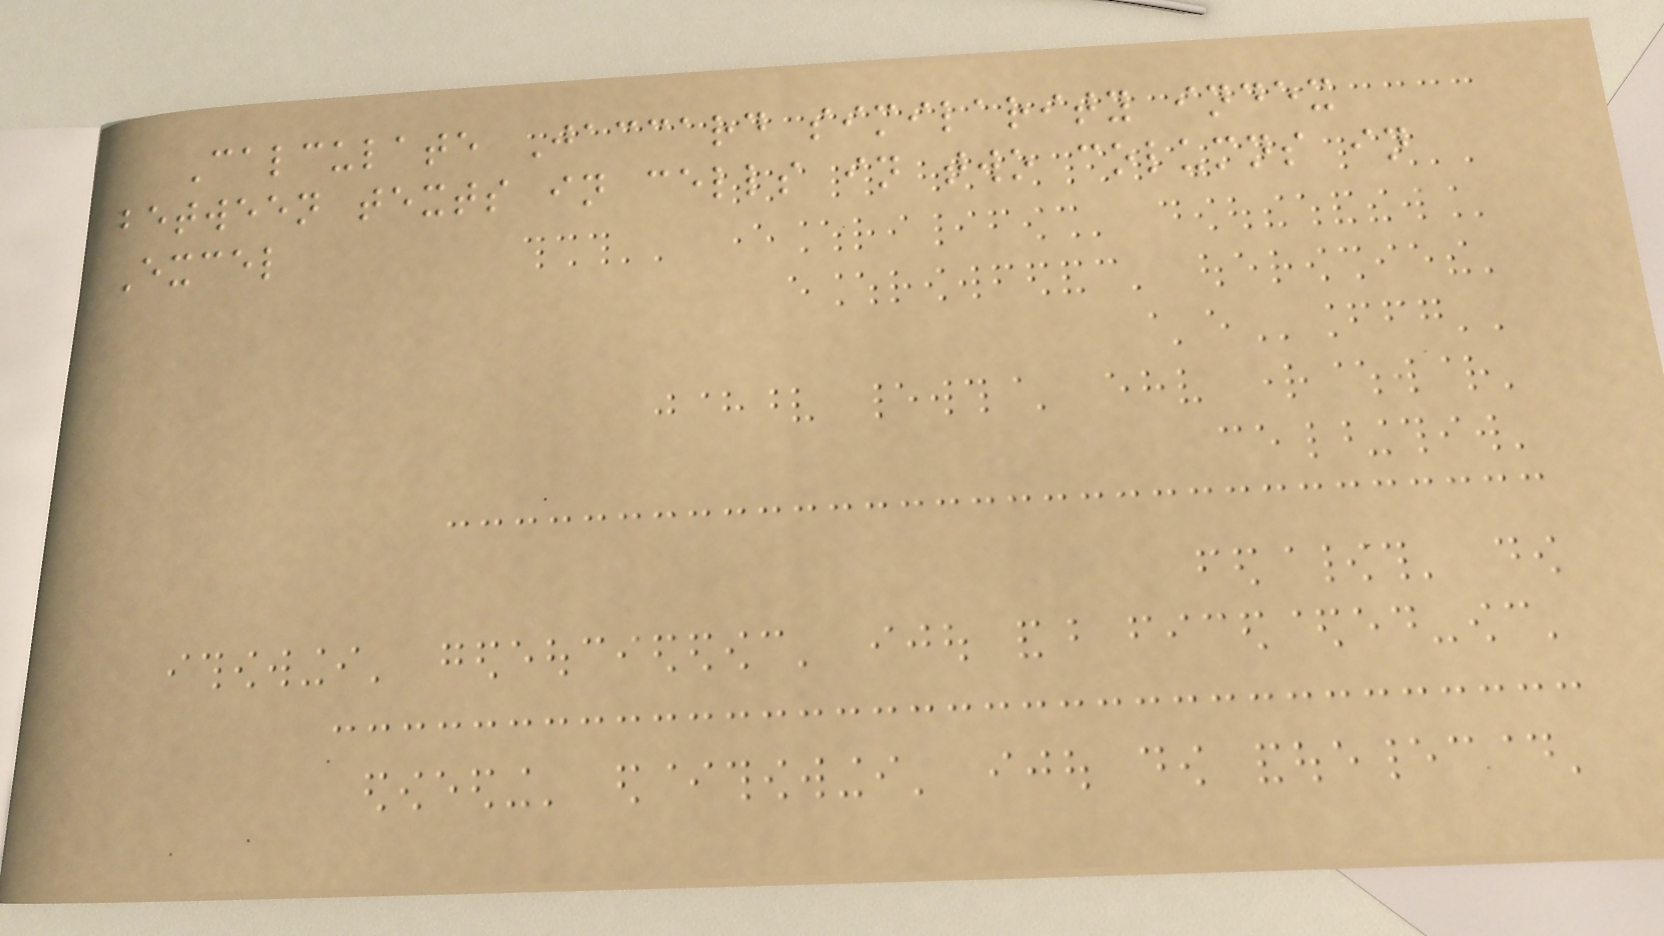Calculate Jaccard similarity index
between texts in cells in two columns in
Excel
